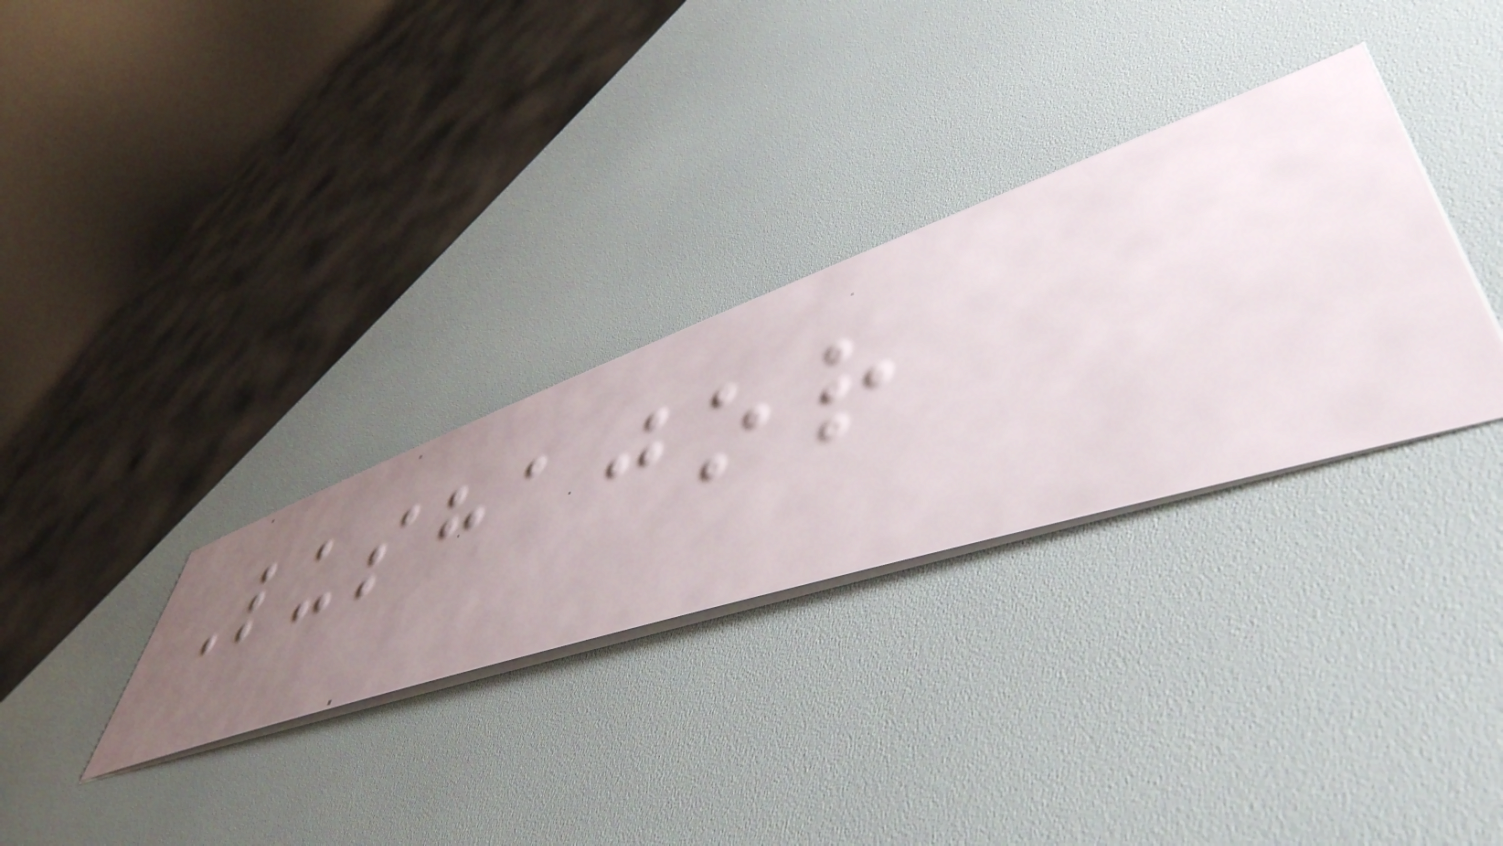Lushajor
